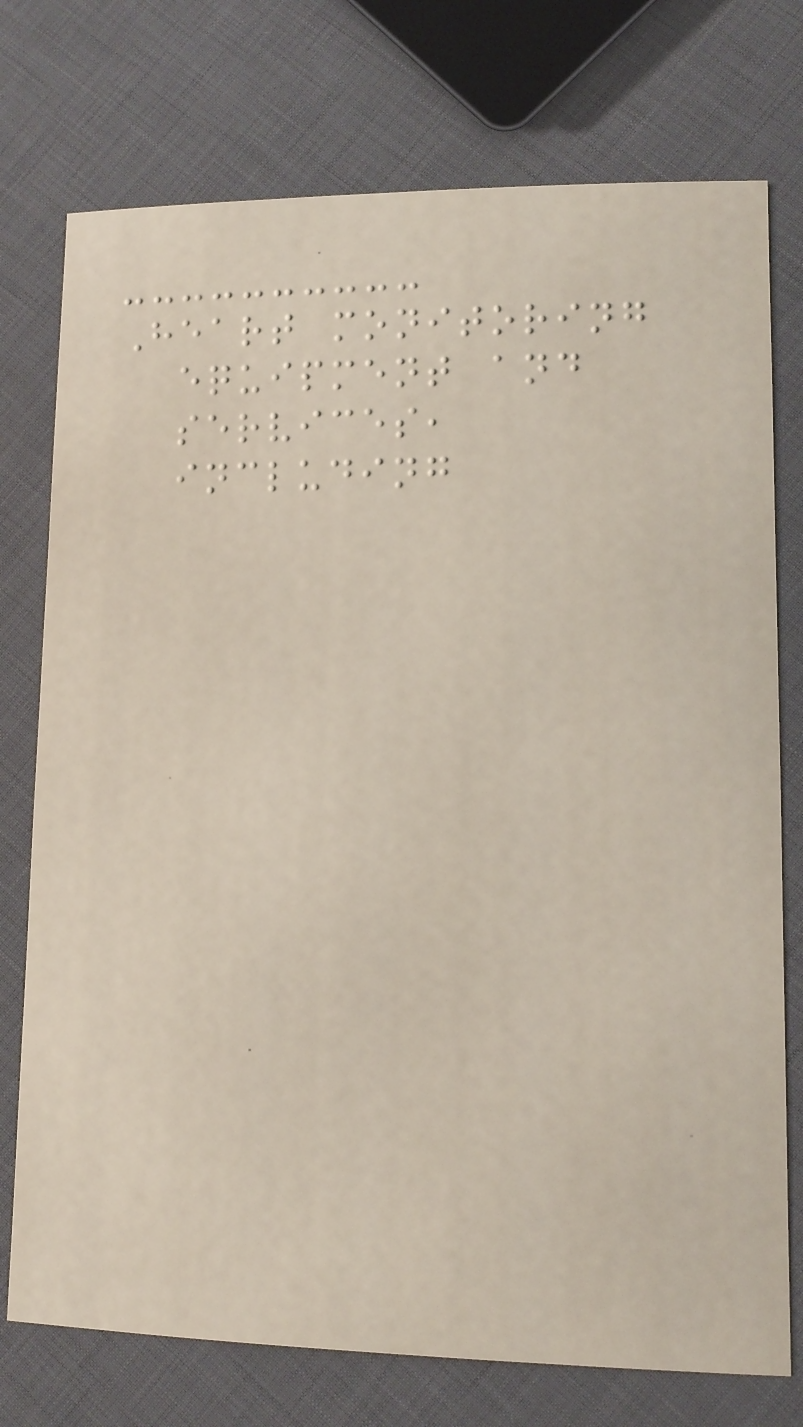Heart monitoring
equipment and
services,
including
